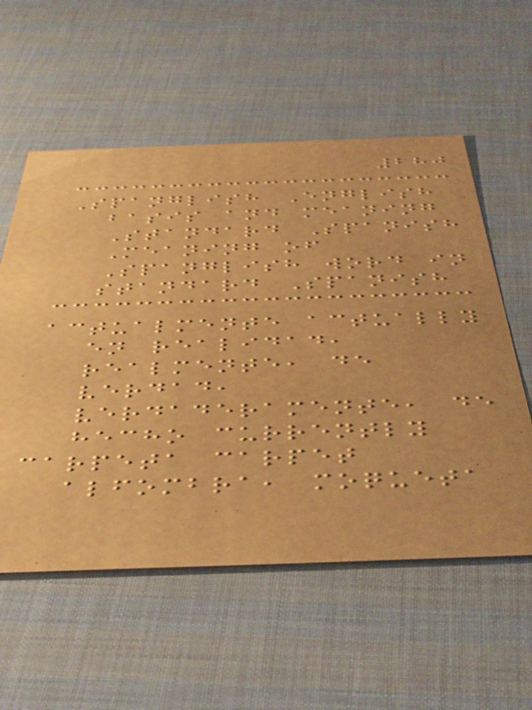280
Spanglish English
basis and meaning
Standard Spanish
Meaning of
Spanglish word in
standard Spanish
actualmente actually
en realidad,
realmente, de
verdad,
verdaderamente, de
hecho currently
carpeta carpet
alfombra, moqueta
